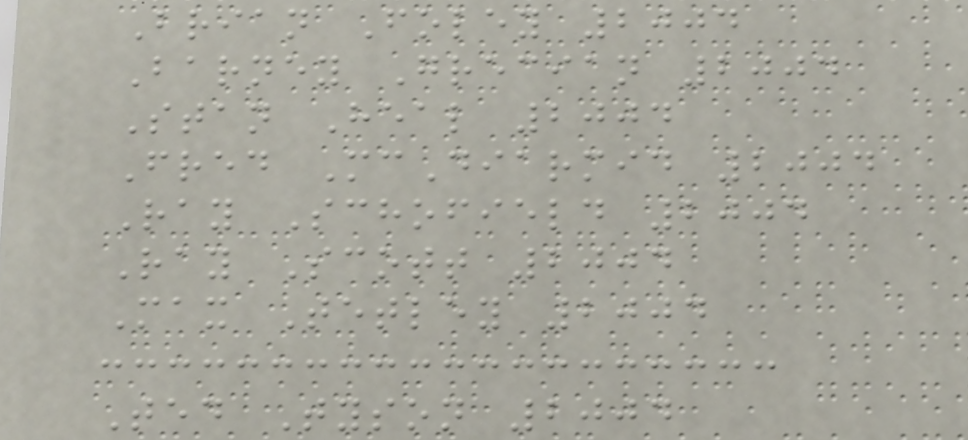Brian Foley 2004
Barney Grecian 2004
Stan Heal 2004
Fred McDiarmid 2004
Ray Schofield 2004
Ray Scott 2004
Max Tetley 2004
Ted Tyson 2004
